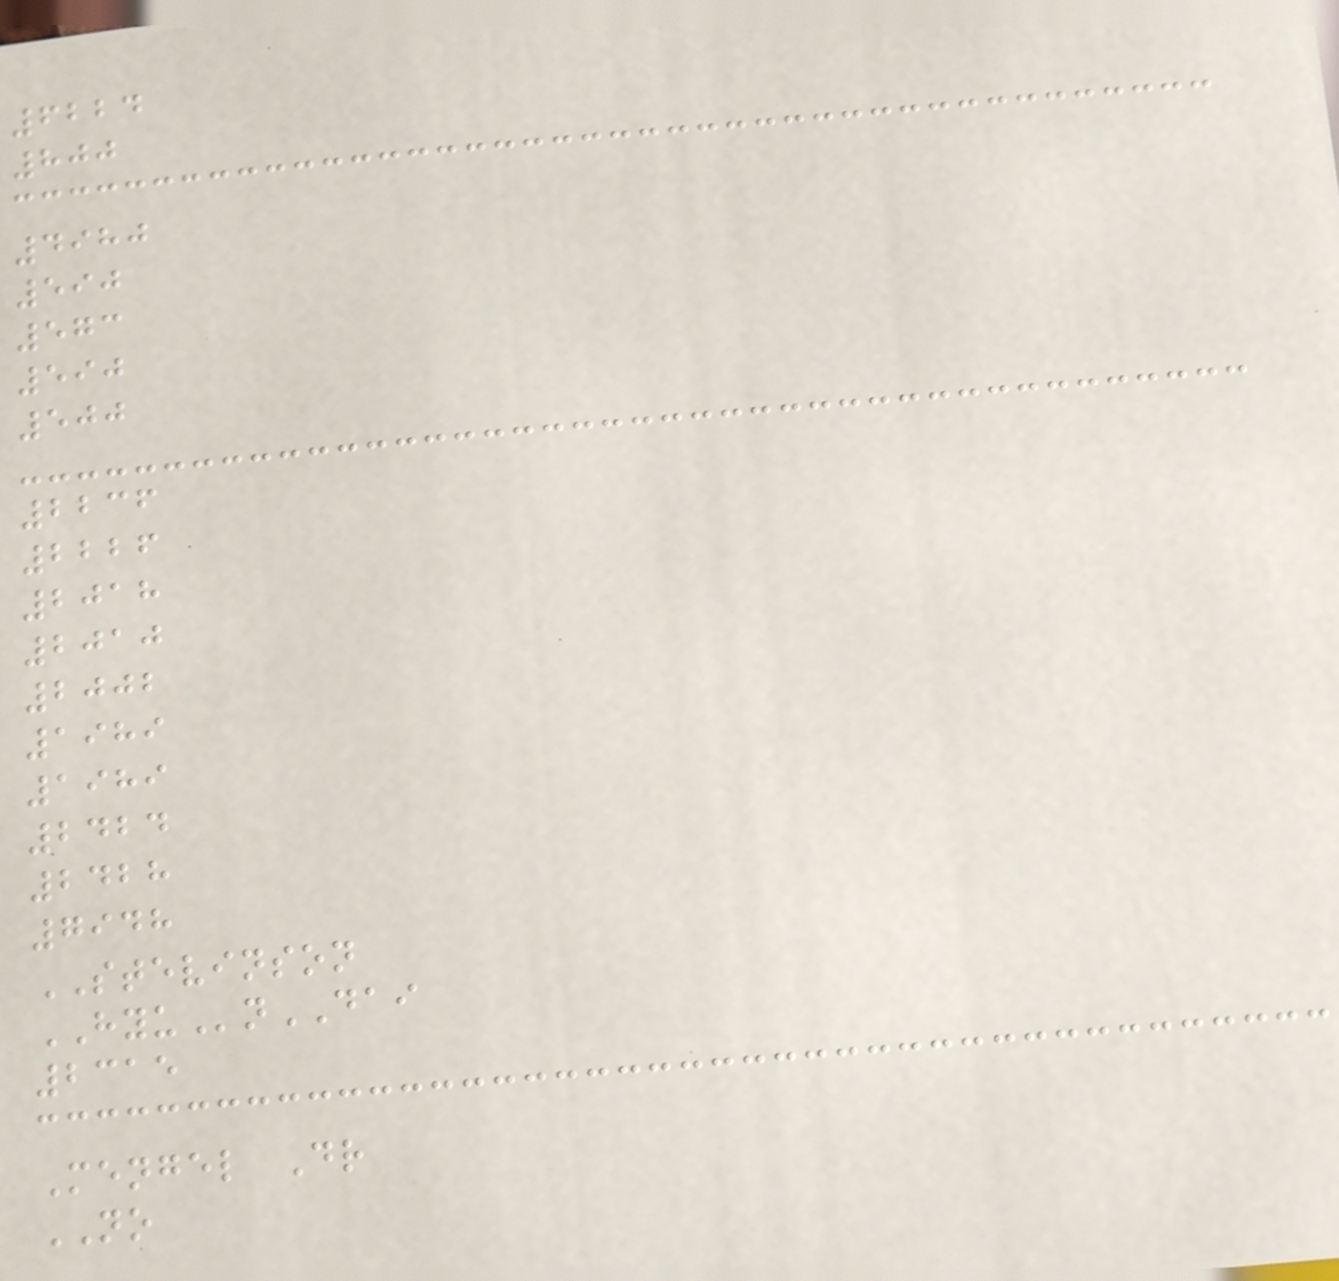6224
800
4980
590
573
590
500
2236
2226
2018
2010
2002
1989
1989
2424
2428
7948
STEVINSON
HYUnDAI
2315
Mengel Dr
NO
